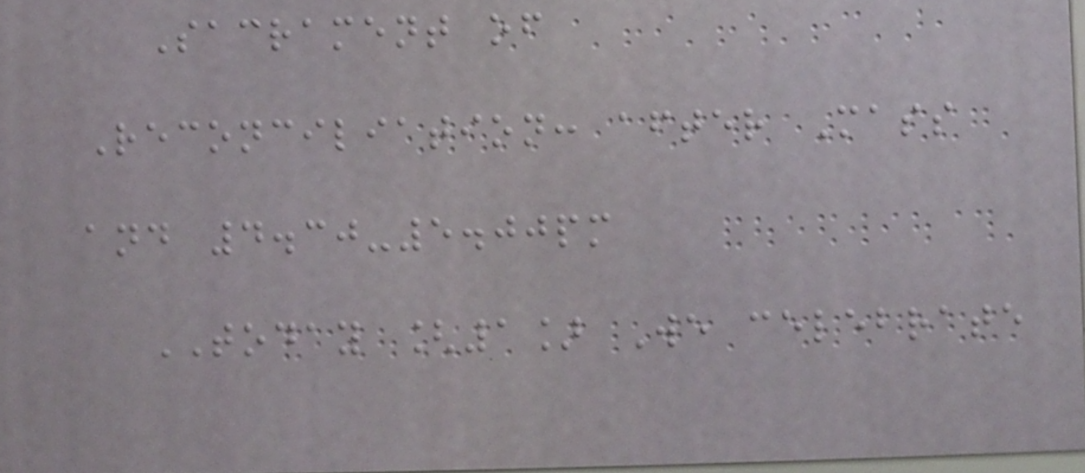Sacrament of
Reconciliation: after Mass
and 4.30-5.00pm
TODAY [1] We celebrate
